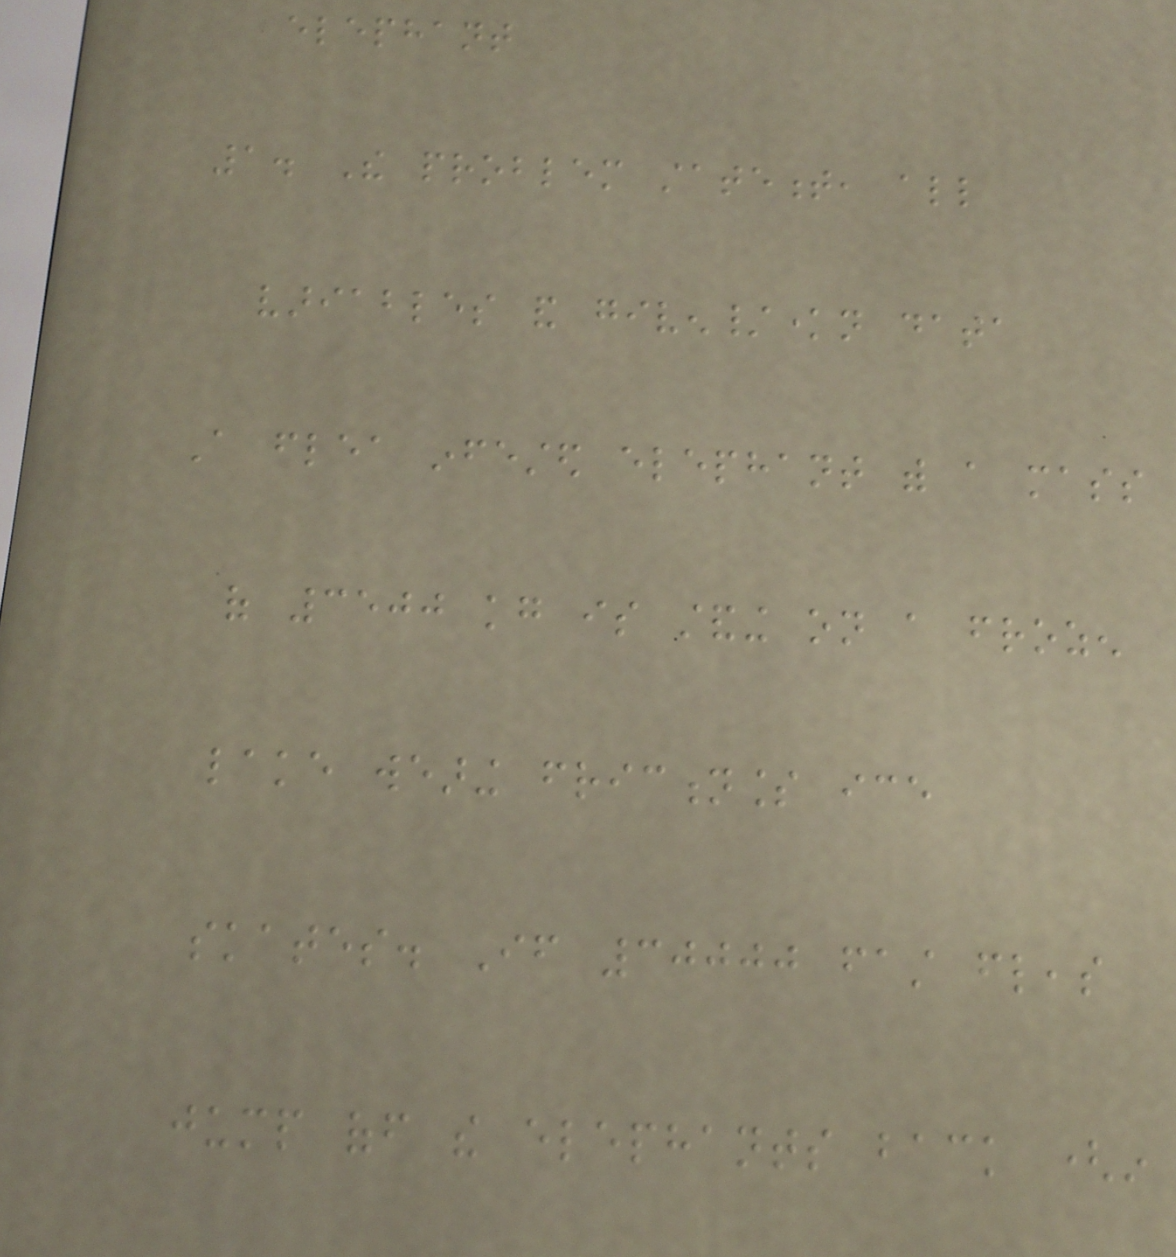elephant
1. The problem statement, all
variables and given/known data
A flea infested elephant with a mass
of 3500 kg is standing on a frozen
lake wearing frictionless ice
skates. If 30000 fast fleas
jump off the elephants back (in
